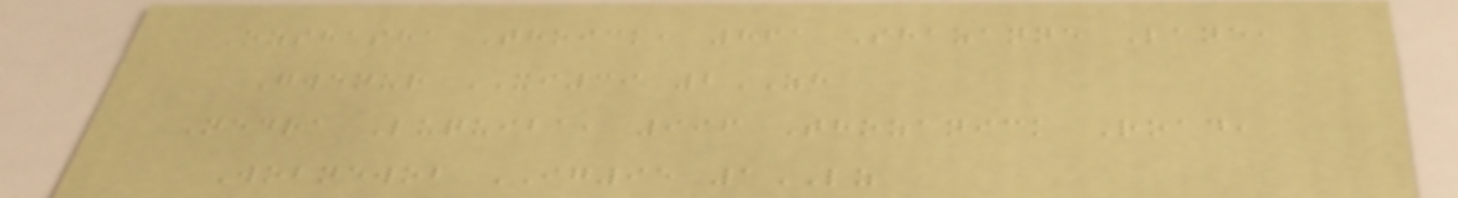Ozshasha Thoick, 861 Shazanne Lane,
Gwenur XI39 2ZH
Nedra Luquiba, 996 Thozanick Road,
Wobnewob IG95 1LZ
